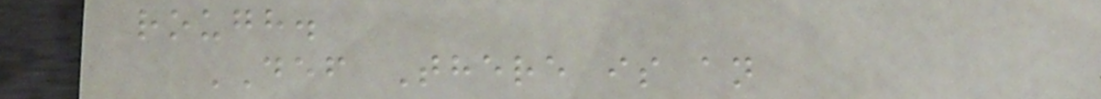rough.
DEF There is an
